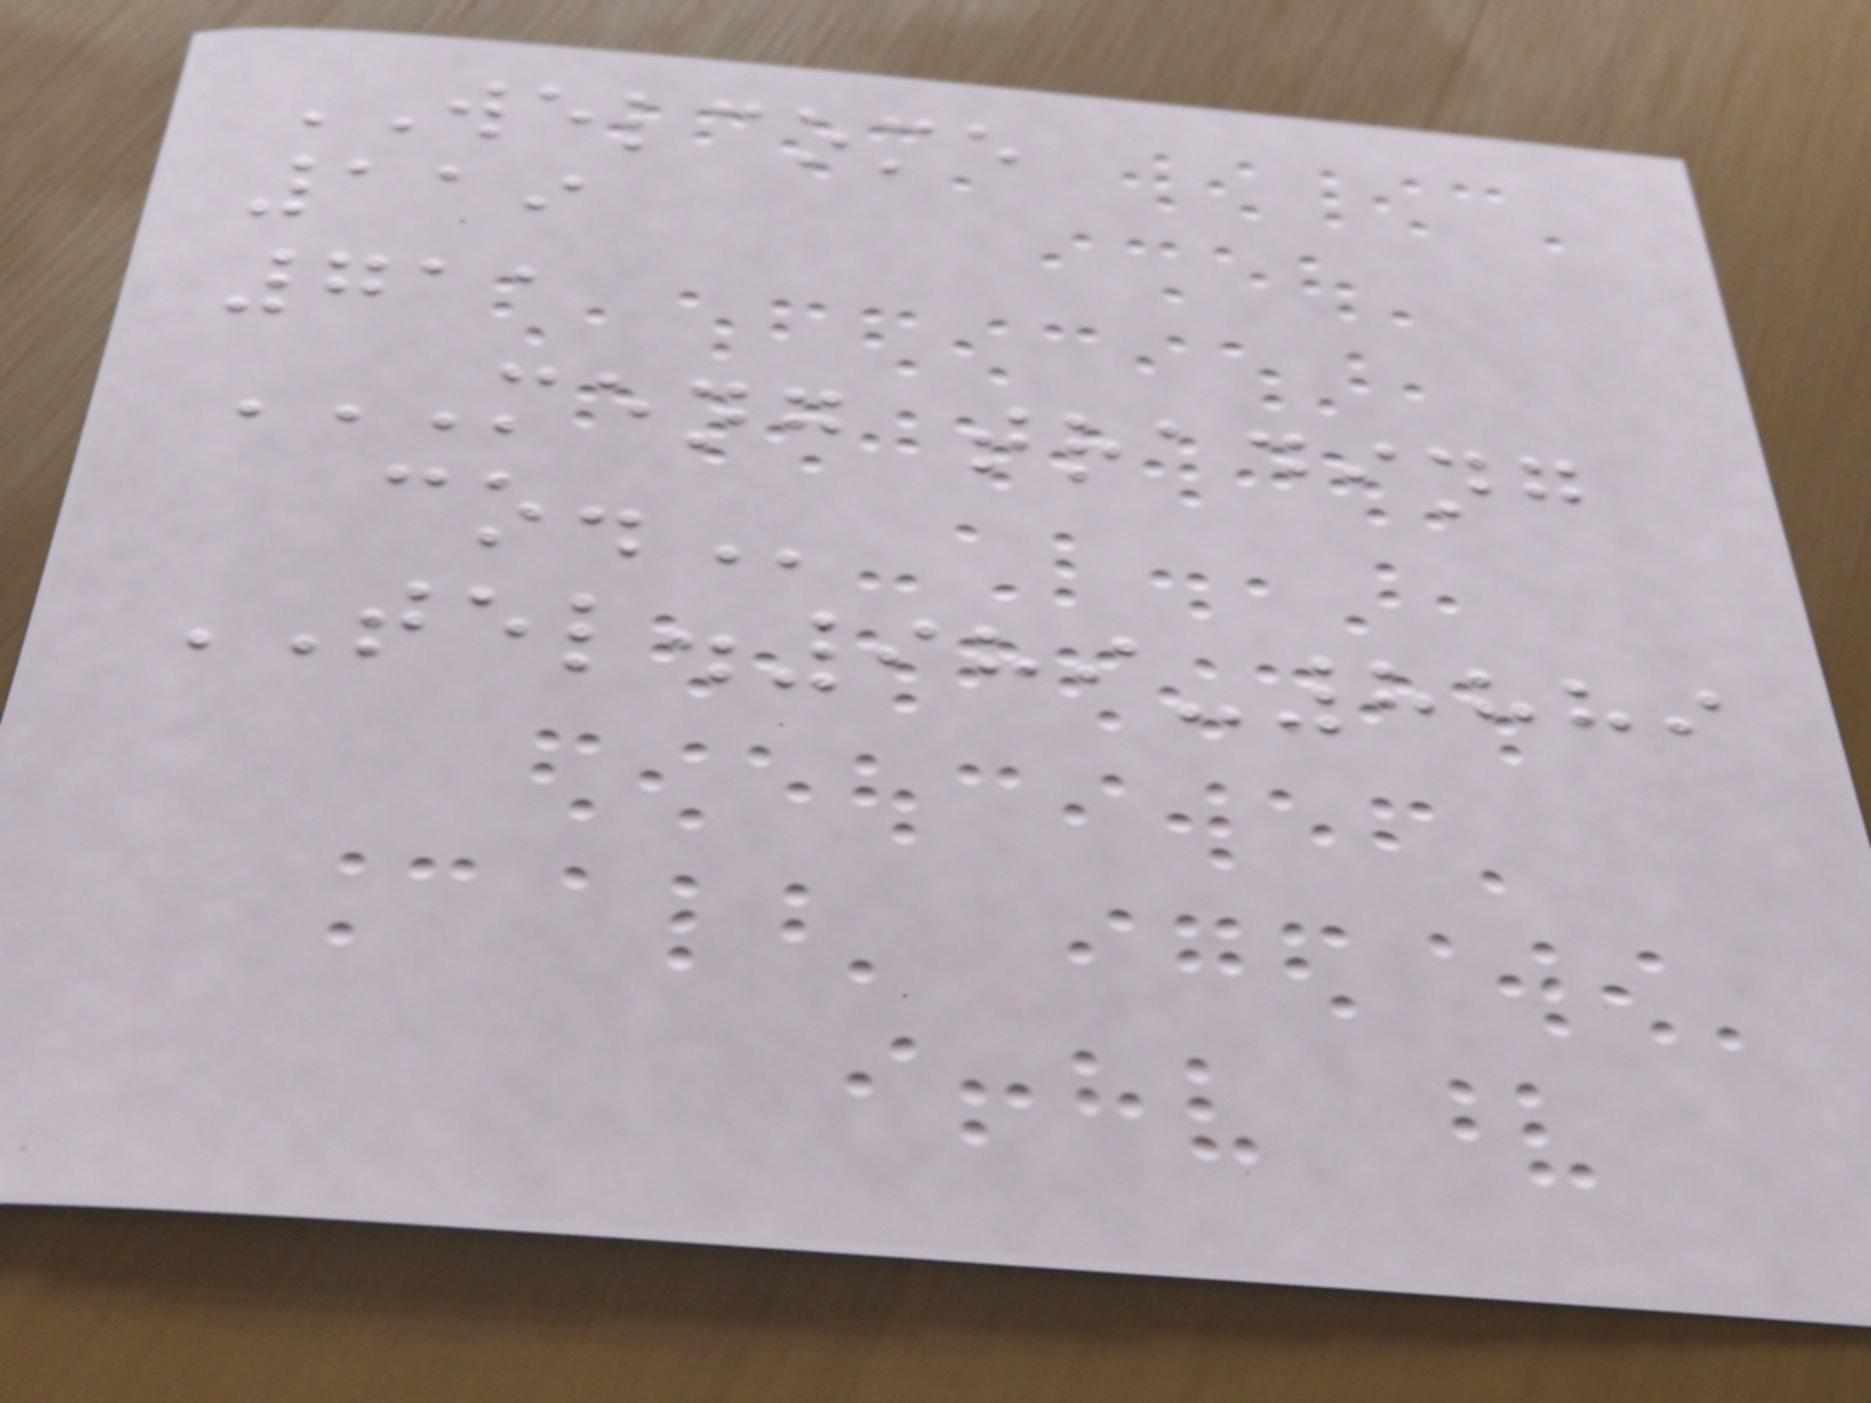WELCOME
119
711
MENG TRADING
CO.
TEL.989-8889
